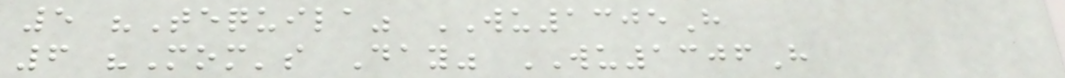5 "Tequila" WU1305H
6 "Mom's Day" WU1306H
